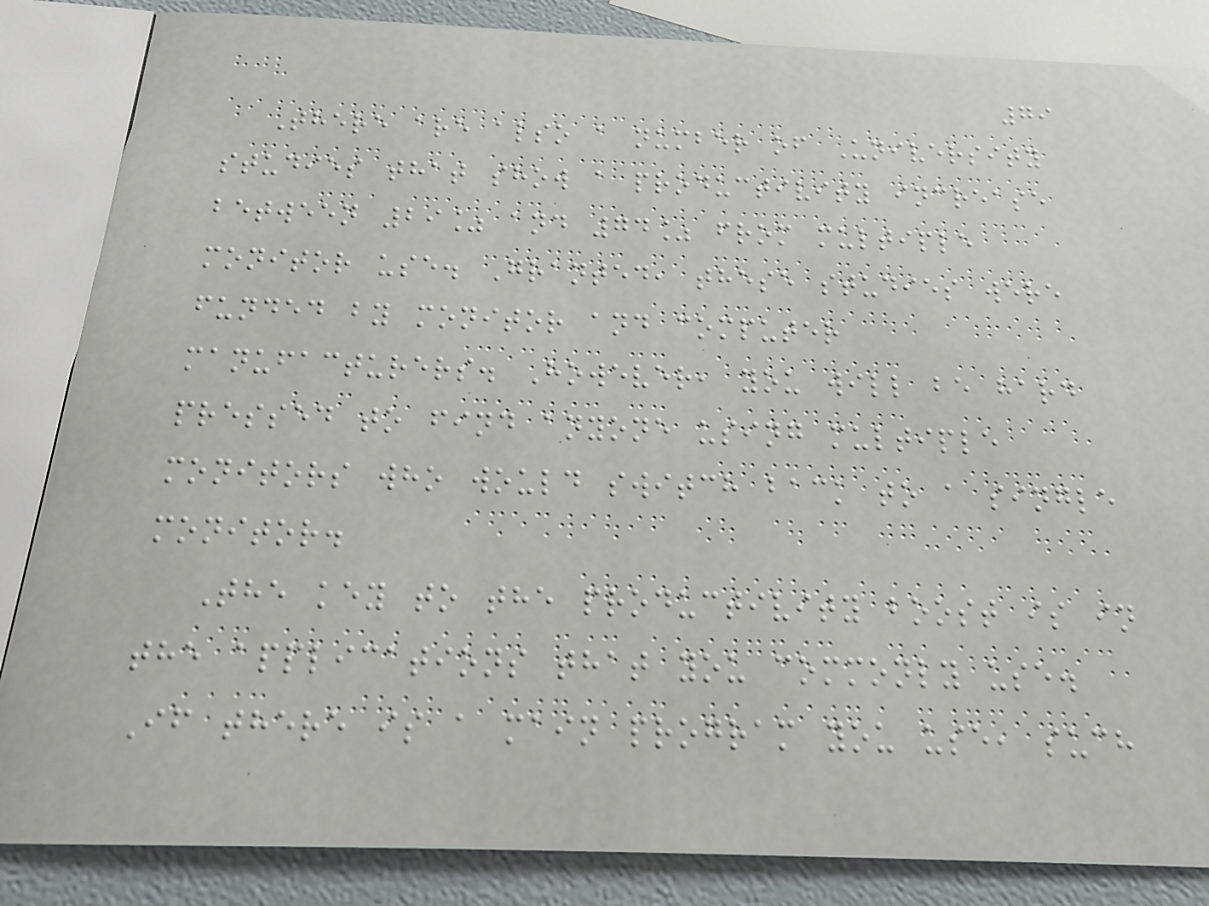79
There are also a number of University
studies that show a productivity increase
between 29% and 74% from multiple
monitor use. Granted, these studies were
funded by monitor and computer
manufacturers. However, you will be hard
pressed to find anyone using multiple
monitors who would switch back to a single
monitor.
The key to the productivity boost is in
the applications that you commonly use.
If there is a main program you use, such
